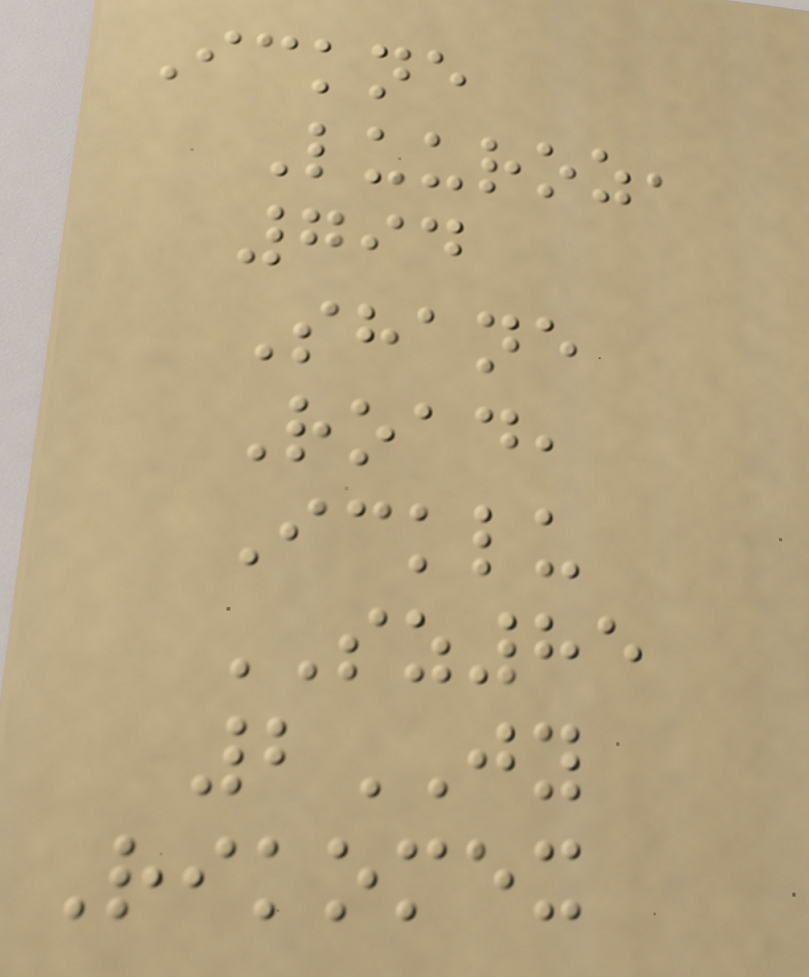Ickne
Luuroz,
794
Shane
Road,
Icklu
SZ85
2JY
Rikomex
